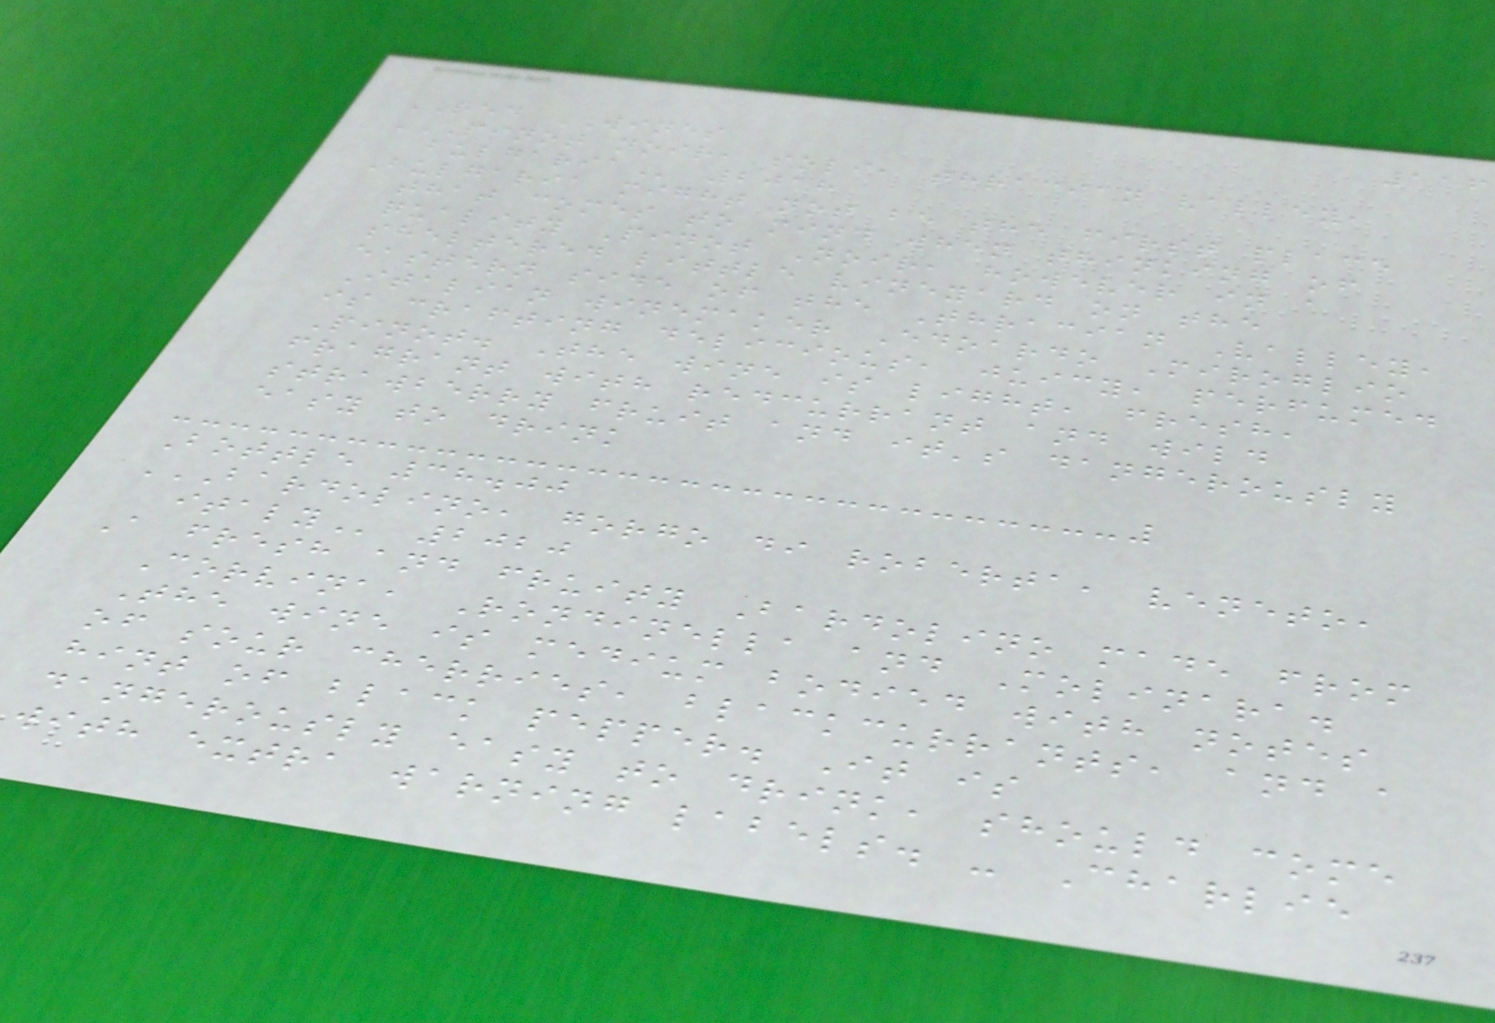116
RED WINES
PINOT NOIR, SOLI, THRACIAN VALLEY,
BULGARIA 2018
Bulgaria might not be the first place
that comes to mind when thinking of
quality Pinot Noir, however in a
sheltered little vineyard on the
eastern side of the Thracian Valley,
Italian winemaker Edoardo Miroglio
is crafting delicious, juicy, perfumed
Pinot. The wine is light, fresh,
fragrant with redcurrant and wild
strawberry fruit and it's dangerously
easy to drink
Bottle 38.00
BARDOLINO, GORGO DI ROBERTA, VENETO,
ITALY 2020
A fresh and fruity Bardolino made from
Corvina, Rondinella and Molinara.
The wine is medium bodied with notes
of sour cherries, blackcurrants, and a
hint of black pepper. It is
dangerously easy to drink, should come
with extra warning labels. - Charlie
